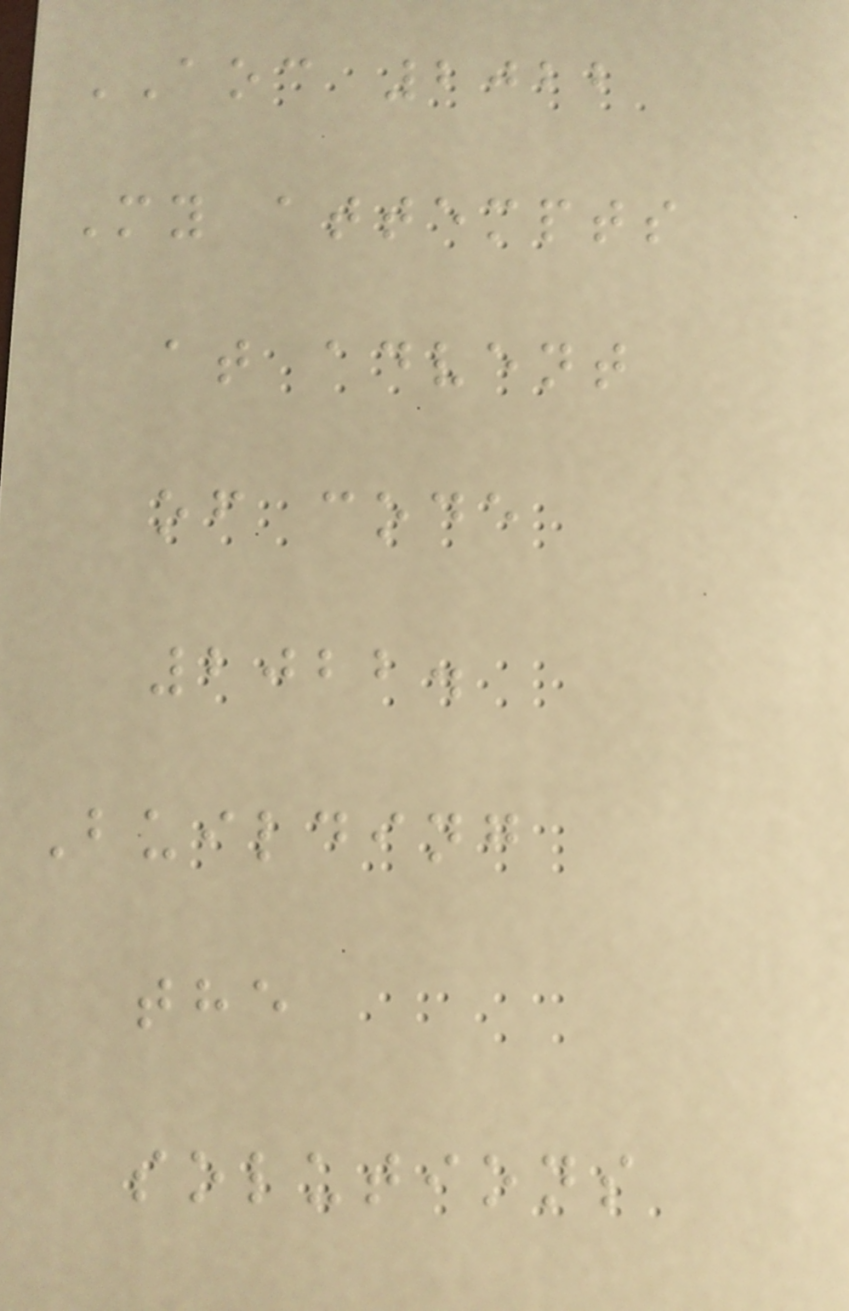AOC 2022
My attempts
at advent
of code
2022.
Building
the
solutions
